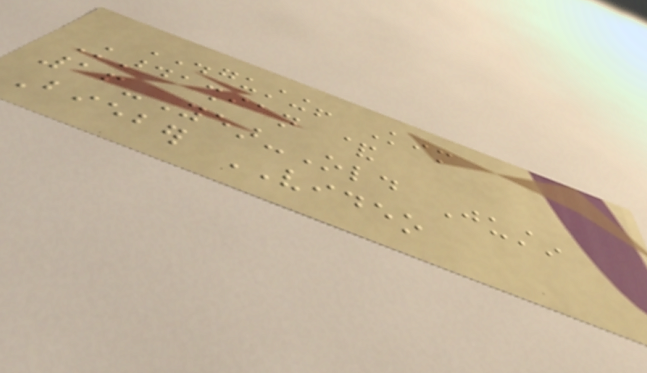DISGUSTING! Kim
Kardashian &
16-Year-Old Justin
Bieber VIDEO
